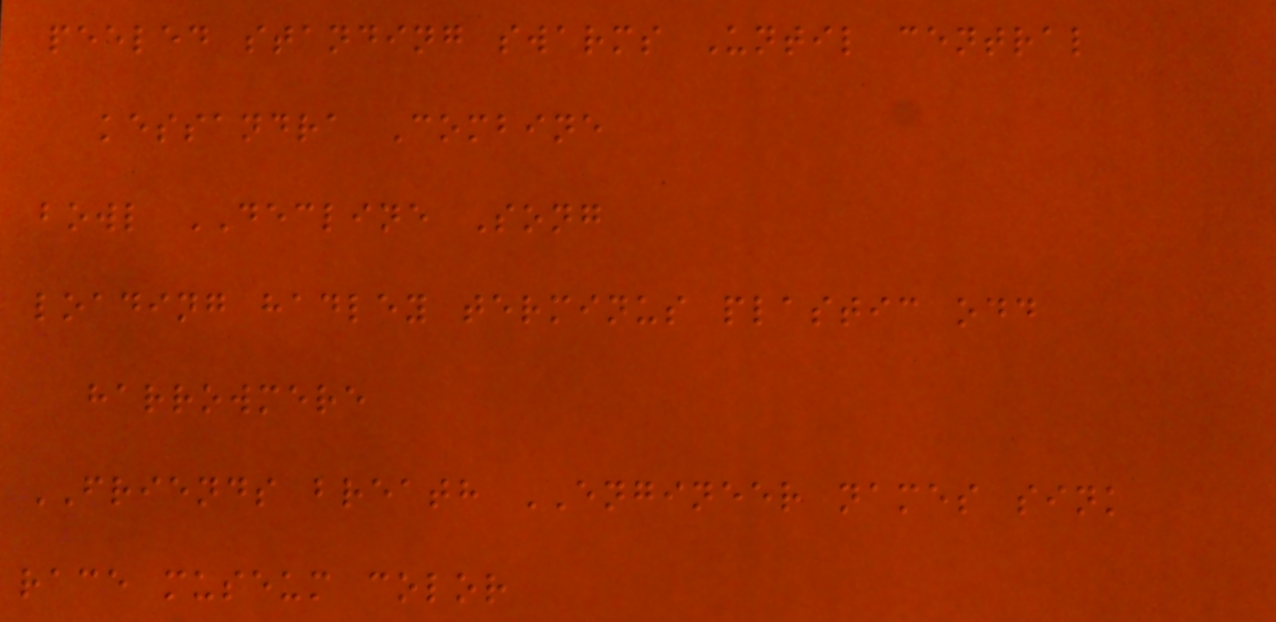peeled standing swarms Until central
kessandra Combine
bowl DECLINE Song
loading hadley terminus plastic odd
harrowmere
FRIENDS breath ENGINEER names sink
race museum color
